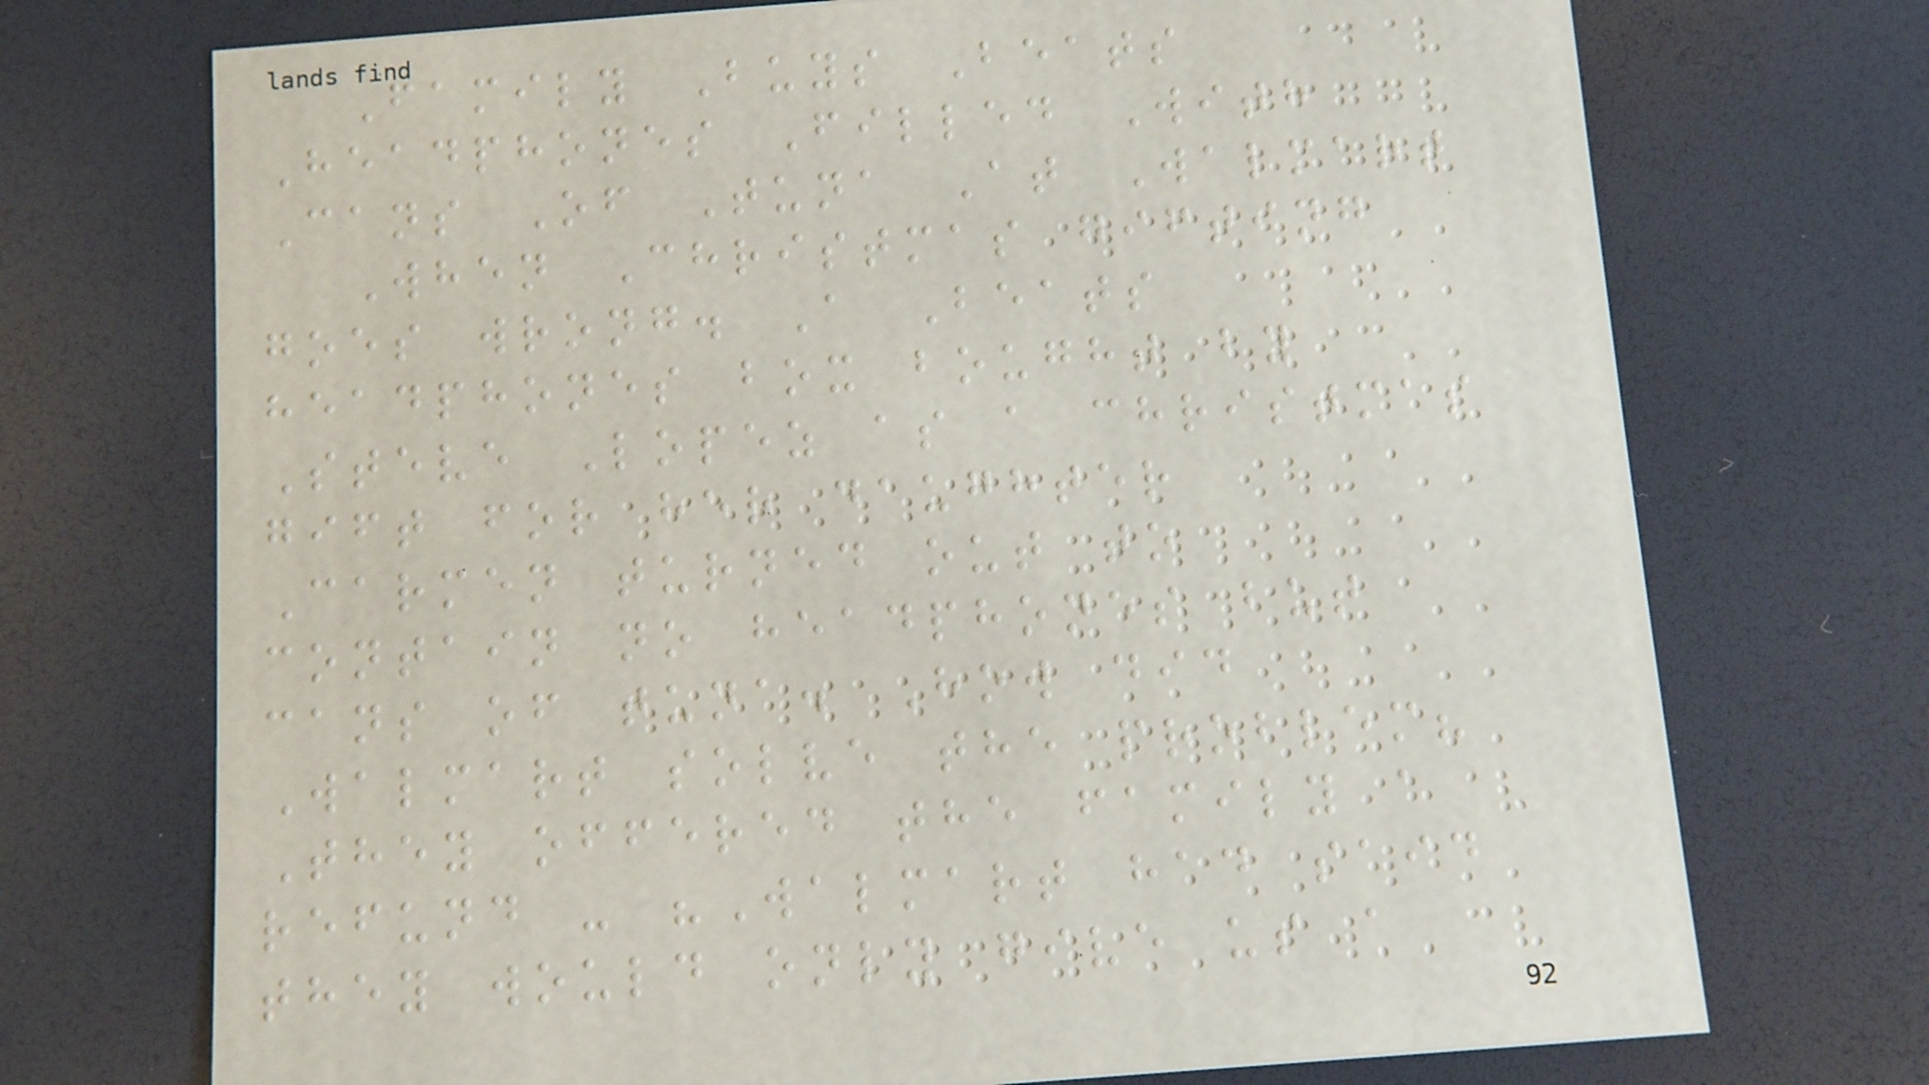Family Buys Beats
Headphones Filled With
Cans Of Tuna At Walmart
When Christmas gifting
goes wrong. A Beats
headphones box bought by
Steve Lopez as a christmas
gift for her daughter
Carmen turned out to
contain no headphones but
cans of tuna. How did
Walmart solve the problem?
They offered the family a
refund - "Walmart had said
they would only give us a
